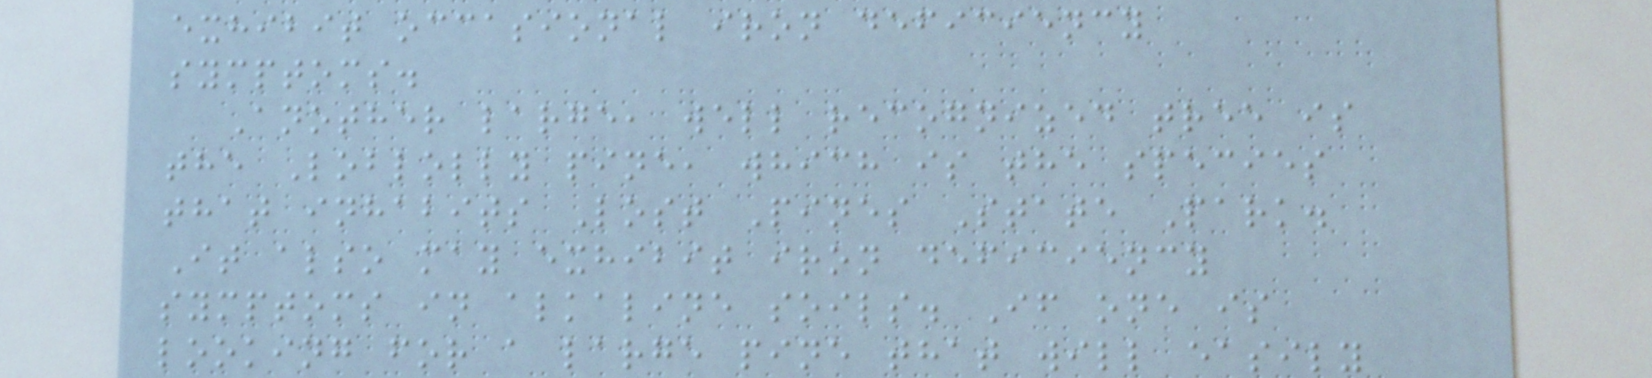exhibit occasional iron deficiency
symptoms.
Another large, well recognized tree is
the Loblolly pine, which is the species
that inhabits Lost Pines State Park.
It also may exhibit iron deficiency
symptoms in alkaline soils. If one is
looking for a large pine that will easily
